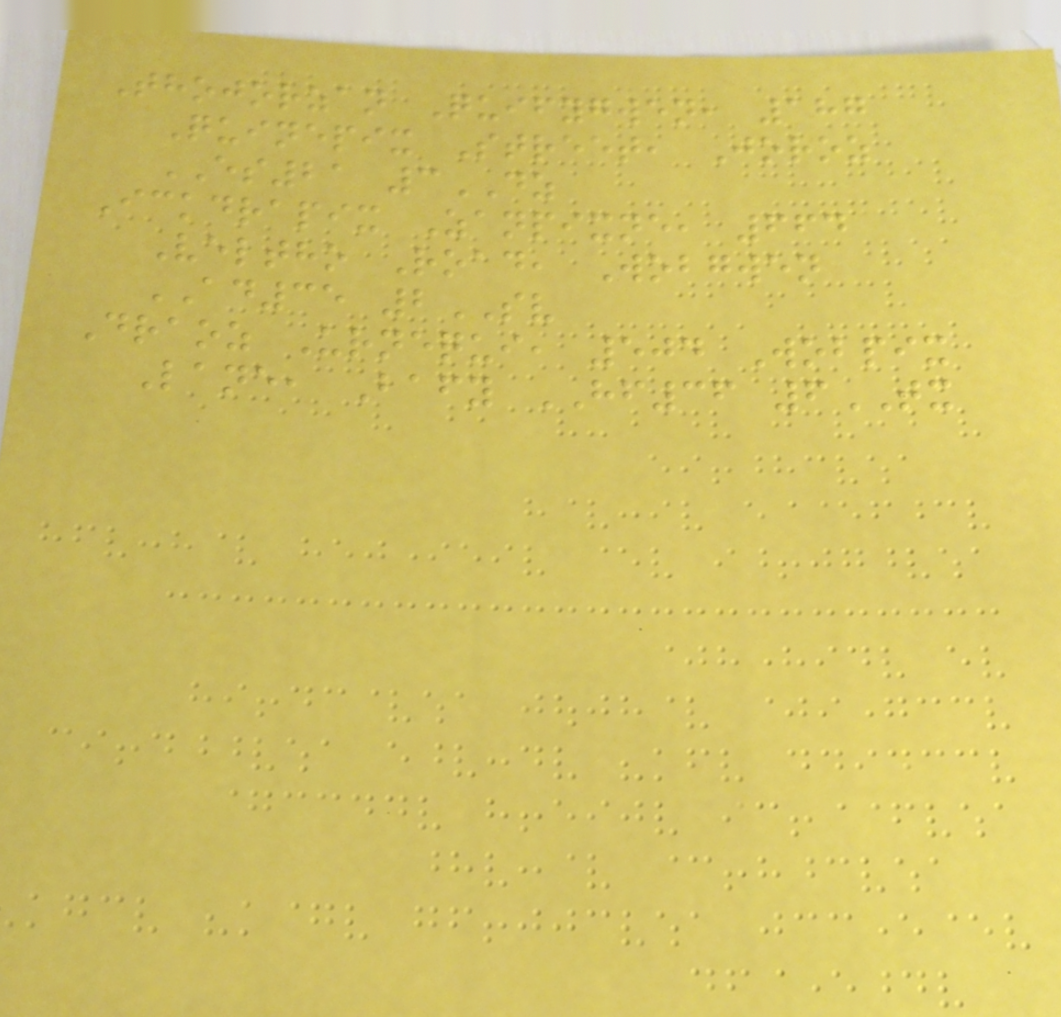Thojorzan Quifygwen, 187
Quinepix Street, Joroz
ES21 3DZ
Ickdrapix Zanpixne, 664
Veltho Road, Wobgwen
AD35 2SV
Draoz Urnequi, 504 Wobpix
Lane, Bafy HF36 6TX
